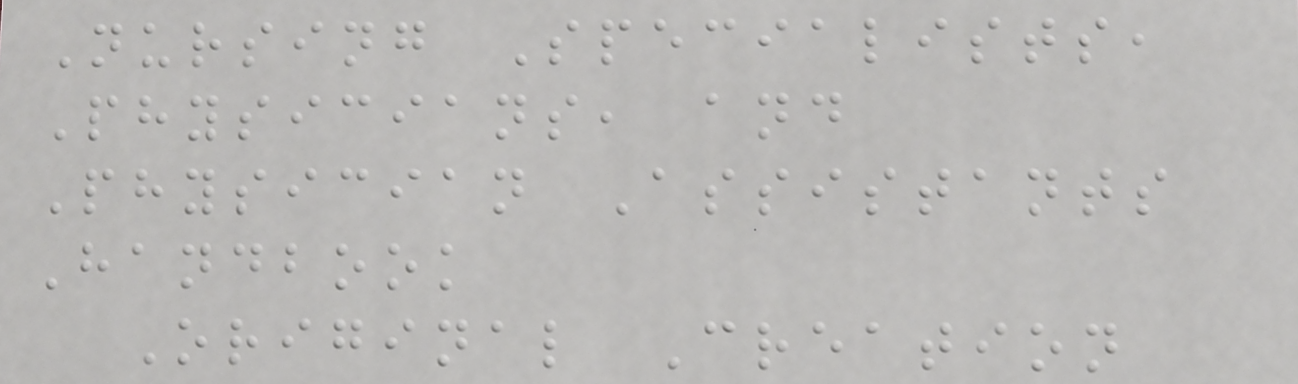Nursing Specialists,
Physicians, and
Physician Assistants
Handbook
Original Creation
